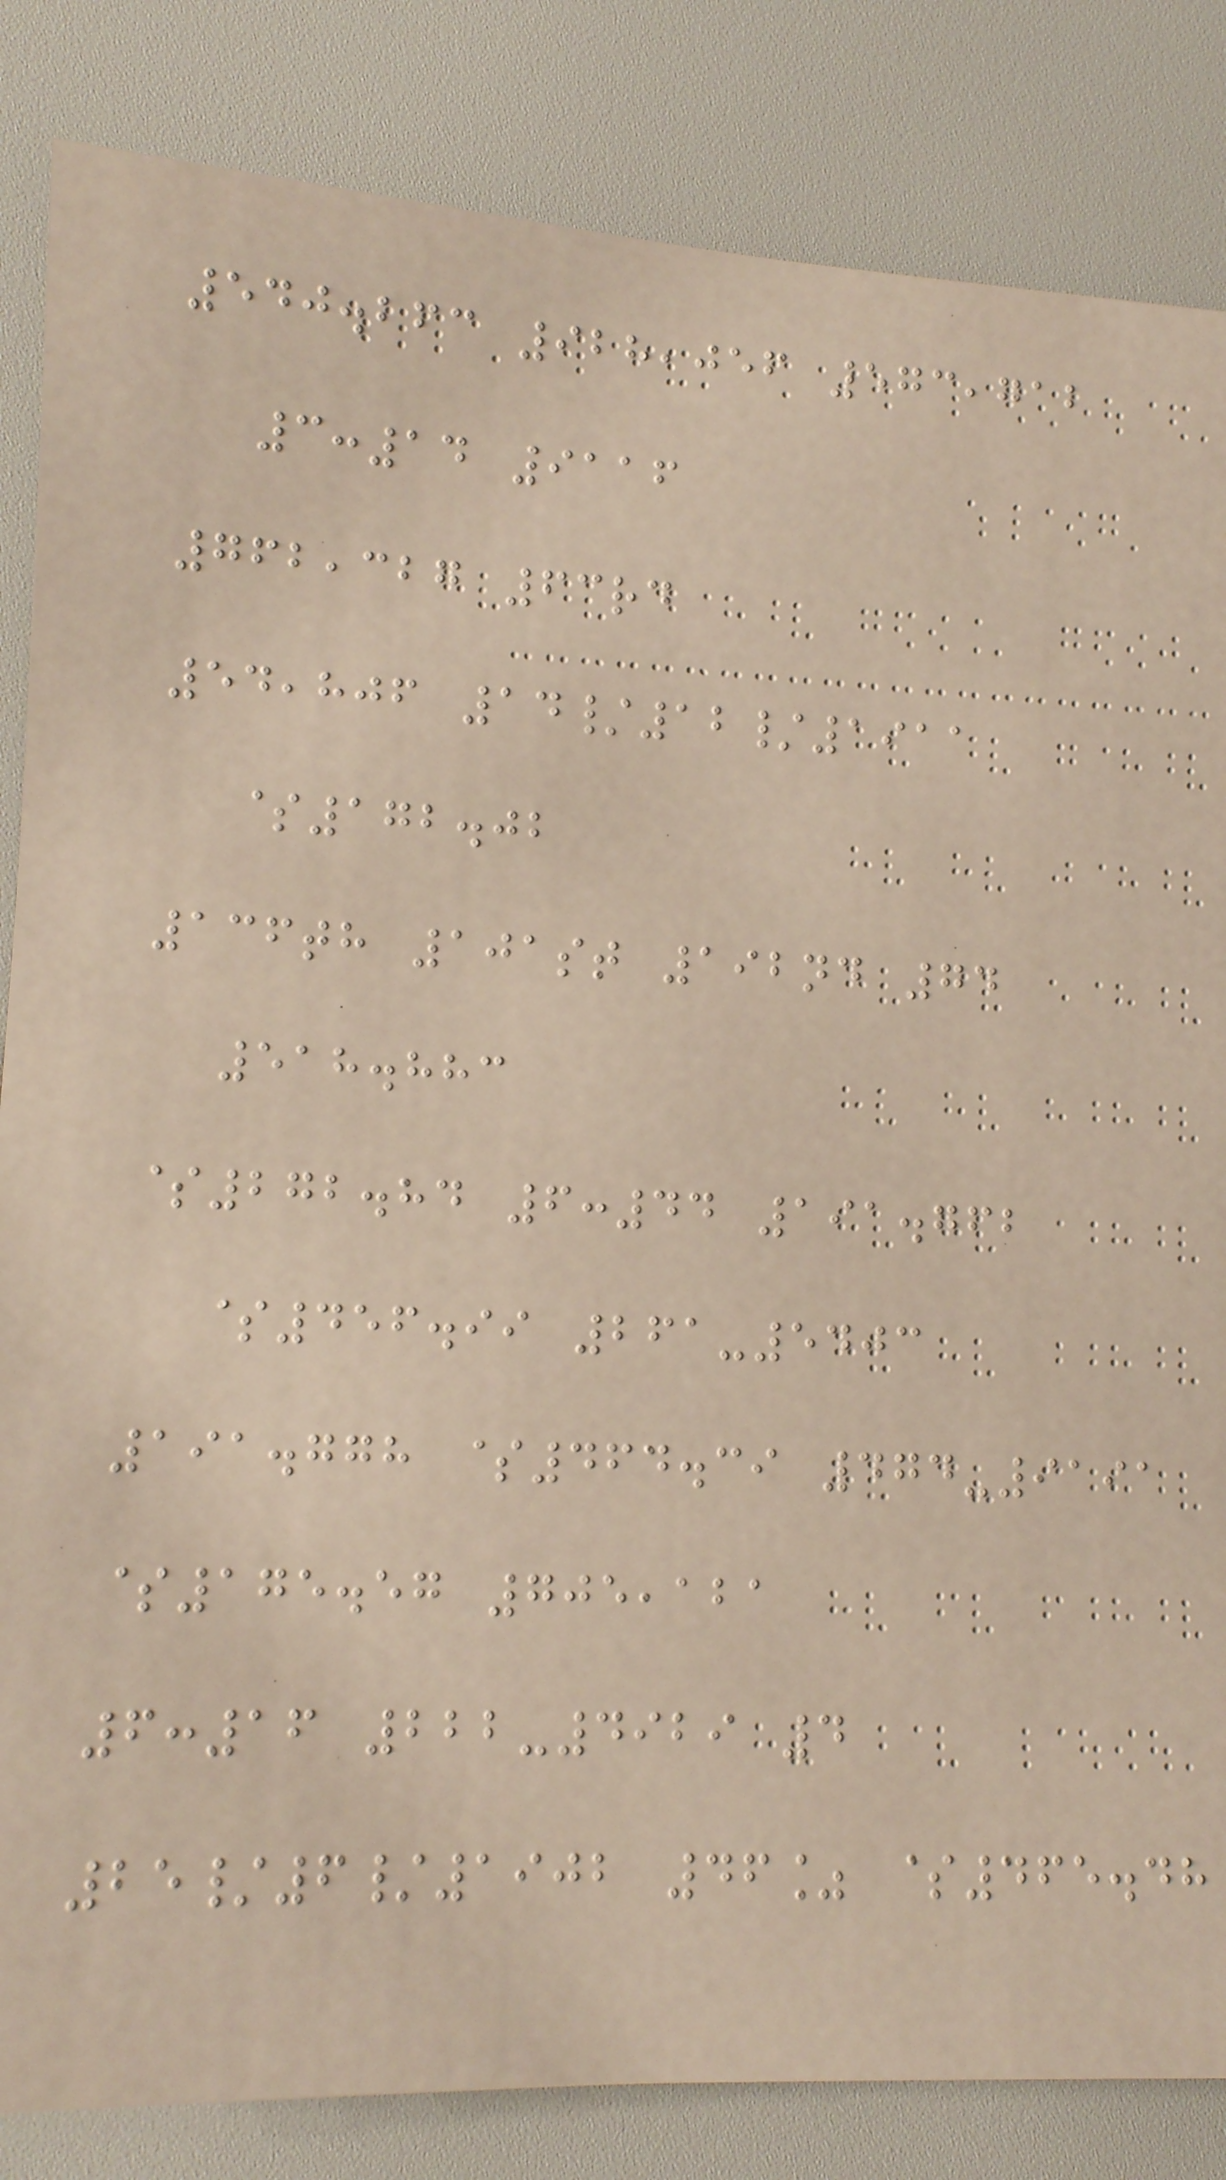540.263 928,056 573,712
3:14 9116
762,327 63rd
54,806 14/12/1911
$172.02
136th 101st 192nd 74
518.883
$272.84 6:44 191.762
$456.99 261-5403
191.778 $464.39 474-9191
$175.57 705,121
6:16 222-4929 4
25/6/1902 46% $465.48
